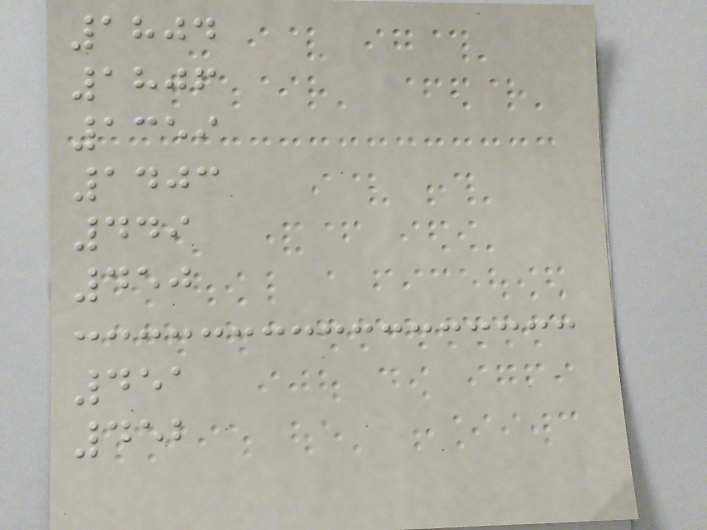1804
1806
1359
1403
449
450
451
452
